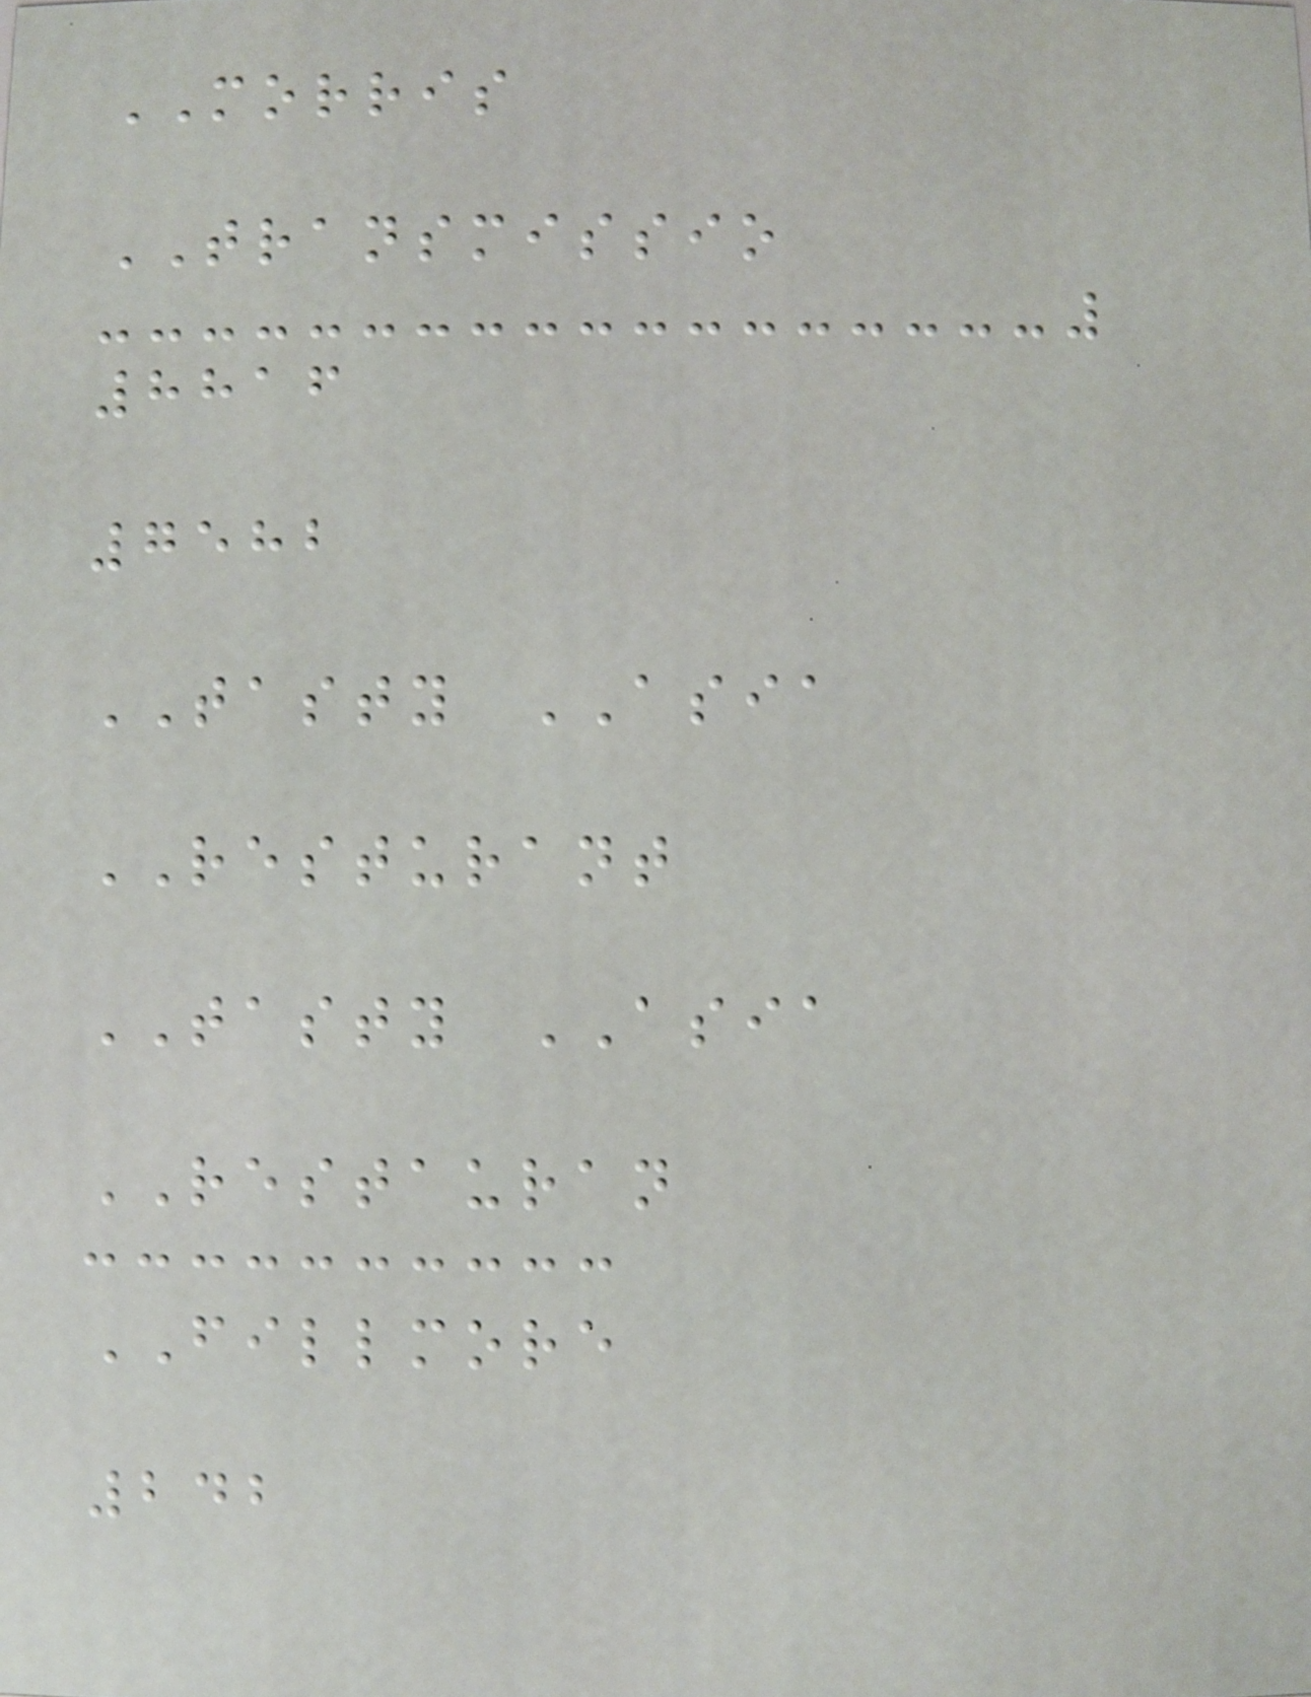MORRIS
TRANSMISSIO
8816
7582
TASTY ASIA
RESTURANT
TASTY ASIA
RESTAURAN
FILLMORE
242
